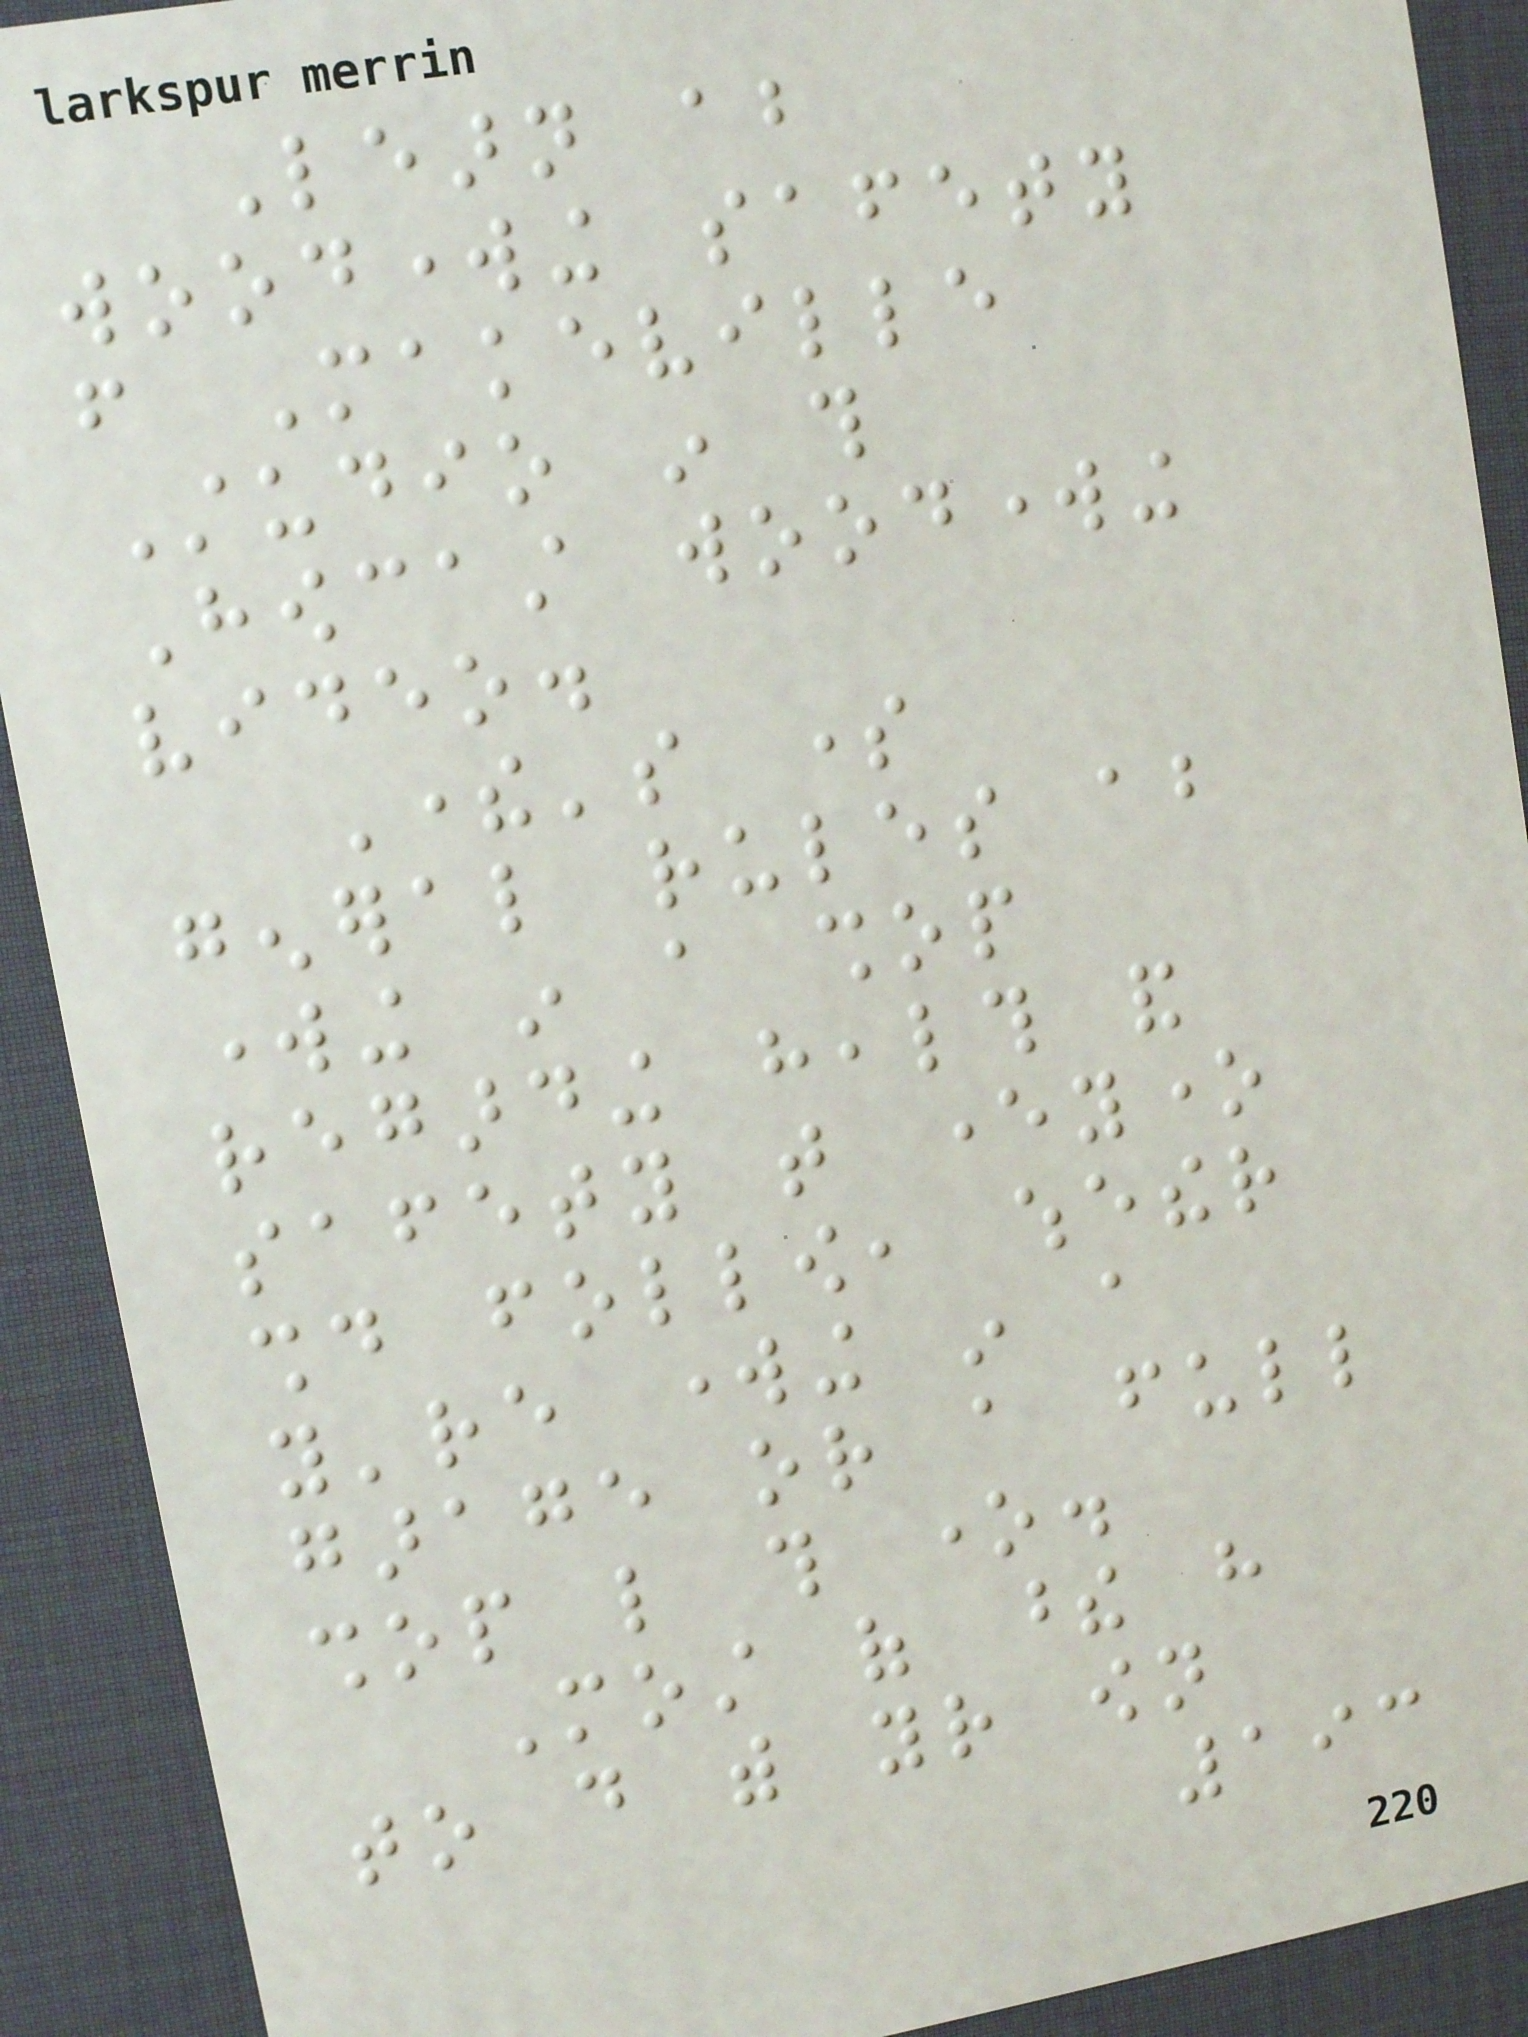Learn about
woodworking safety
from Makeville
Studio in this
Howcast woodworking
video.
There's some
general rules about
working in a shop
regarding health and
safety that everyone
should follow, whether
you're working in a
garage or a full
shop like this one.
Most of these have
to do with your own
193
